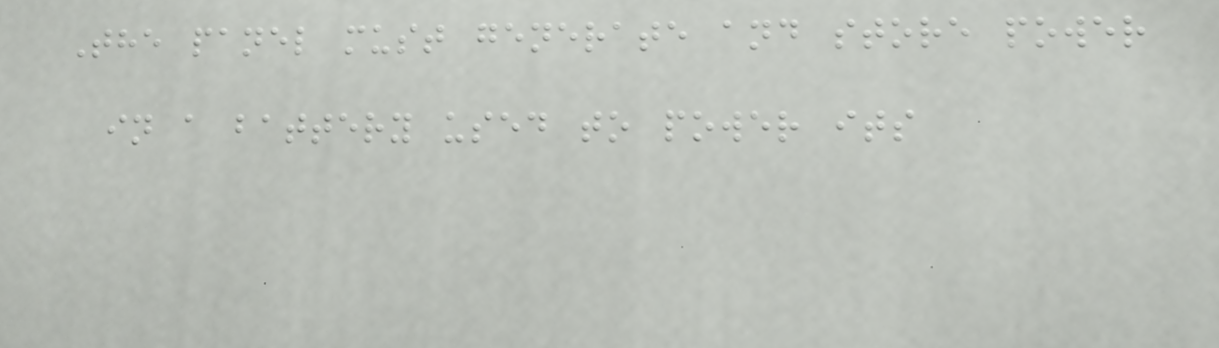The panel must generate and store power
in a battery used to power its
